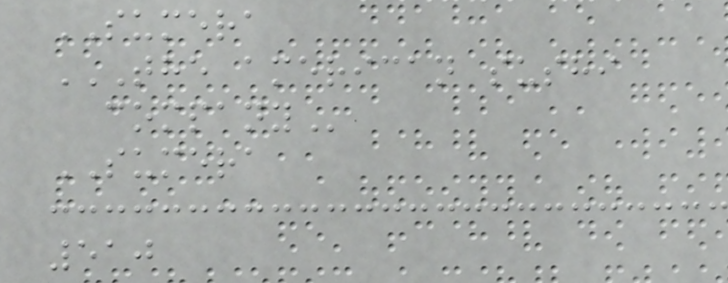SUMERA
THE AMERICAN SUSHI
COMPANY
SUMERA
510
